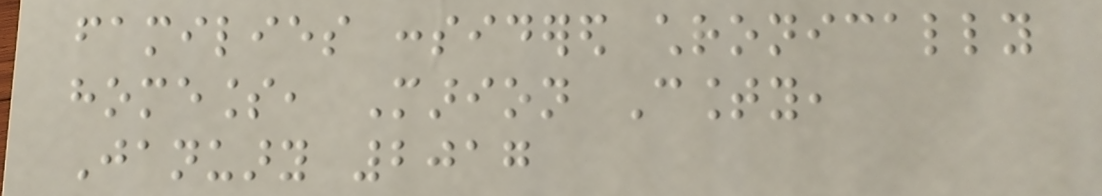families considered chronically
homeless, Marion County,
January 2017
